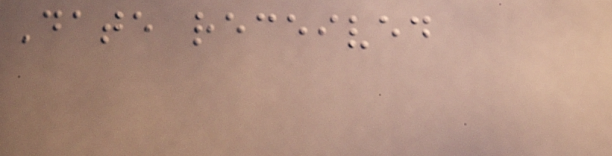Date received
